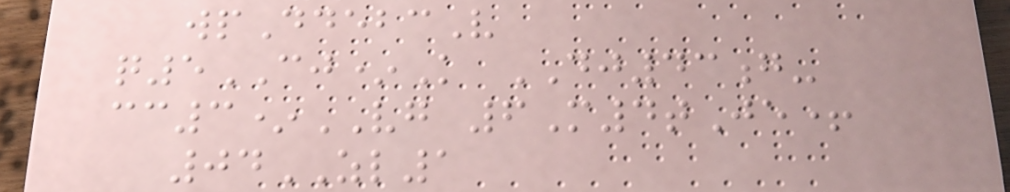wpDdebcV
q5CJ*K DJ43g-
cc3*VG 6M4tJe+
04ZL1
